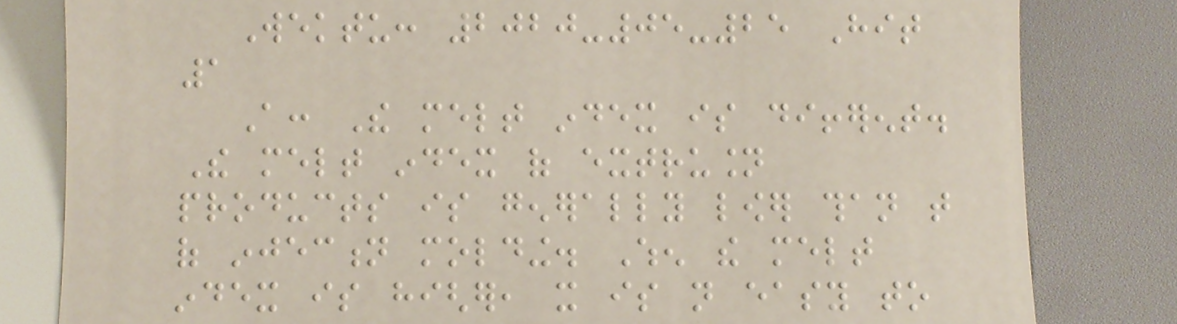Wektu: 2020-05-25 Hit
1
A: The melt index is different.
The melt index of extrusion
products is generally lower than that
of injection molding. When the melt
index is higher, it is not easy to
